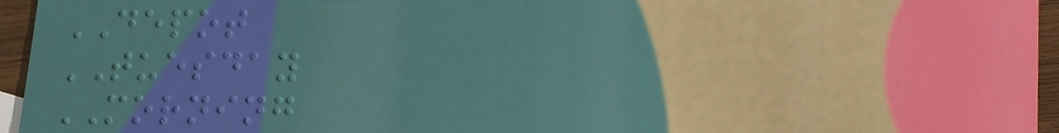DEPOT
TUESDAY
MORNING
